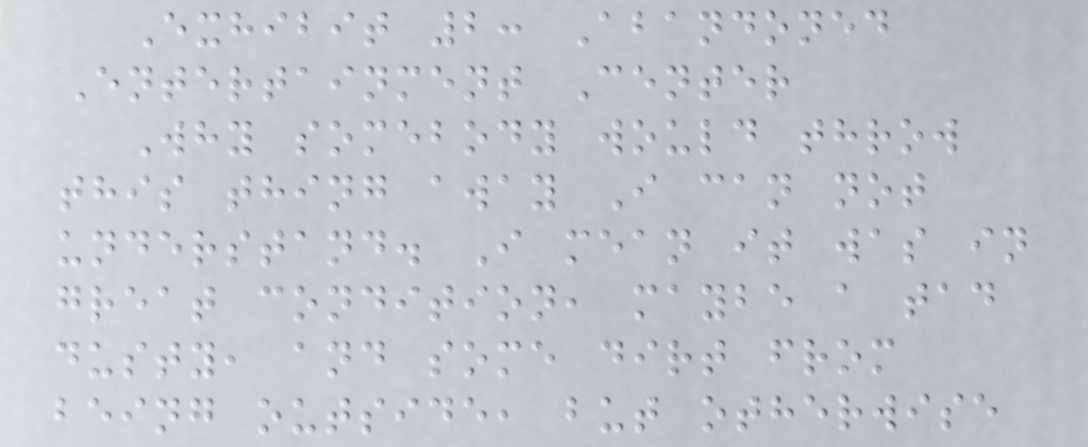Exhibit 2: Abandoned
Entertainment Center
Why somebody would throw
this thing away I can not
understand. I mean it was in
great condition, maybe a tad
dusty, and some dirt from
being outside, but otherwise
